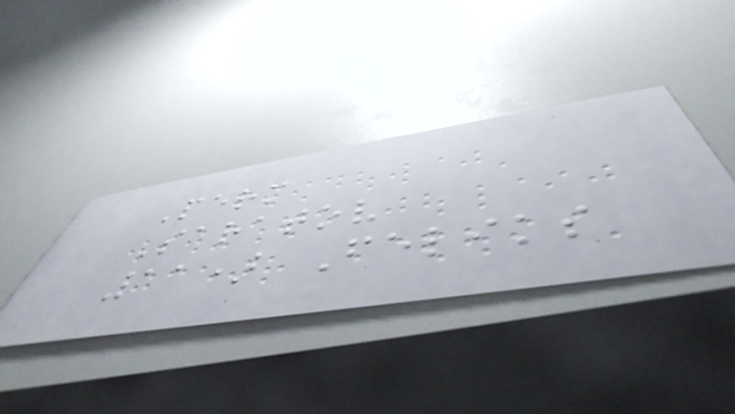Perm
Saratov
11) Feliks
